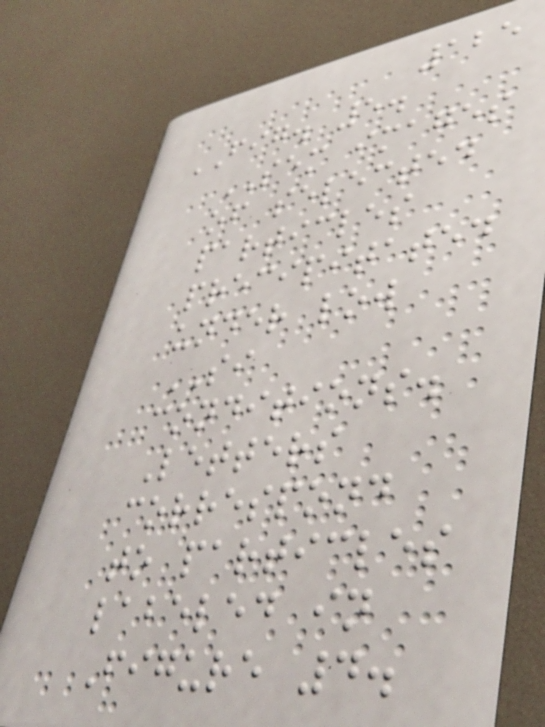125
FIG. 5.
SEM images
of selected
particles
precipitated
under low
SI
conditions.
Letters
correspond
to particles
labeled in
Figure 4.
